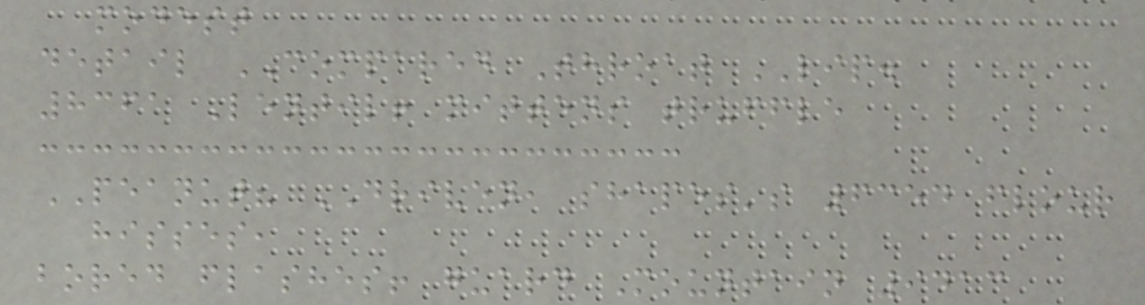modest
detail COMPARED Throat LIP.
8361 Lentil! mittens truffle
PEANUT? DRIVEN, shapes's 6354 flour
hisses,
bored flashes! guard Mountain 9413
